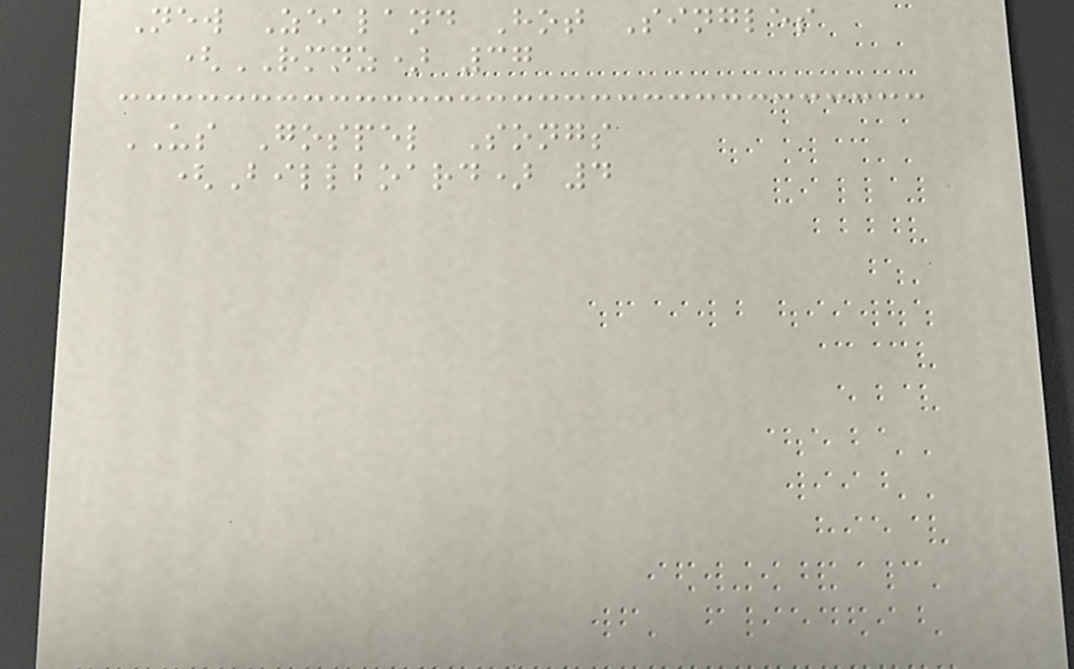New Zealand Hot Singles
(RMNZ) 37
US Gospel Songs
(Billboard) 4
